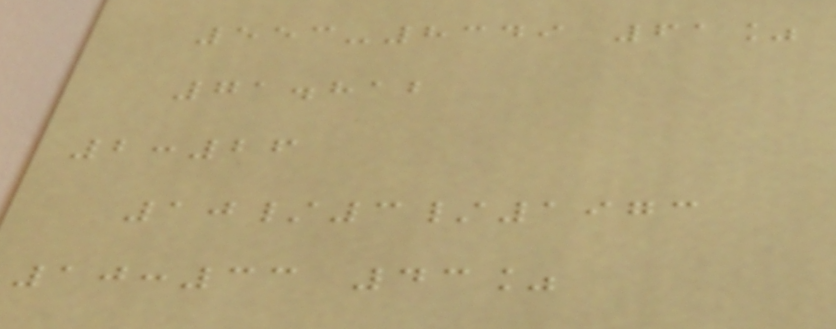553-8349 61%
71.812
2:26
10/3/1973
10:33 43%
